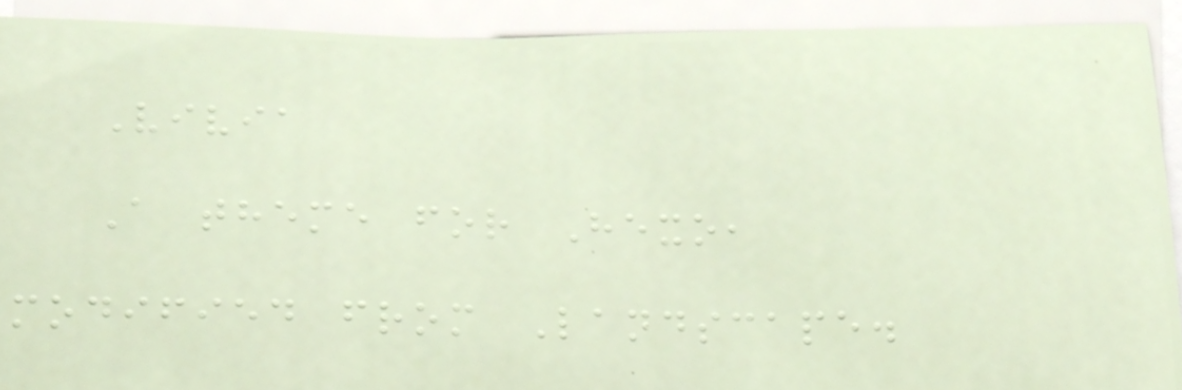Vivia
A theme for Hexo,
modified from Landscape.
